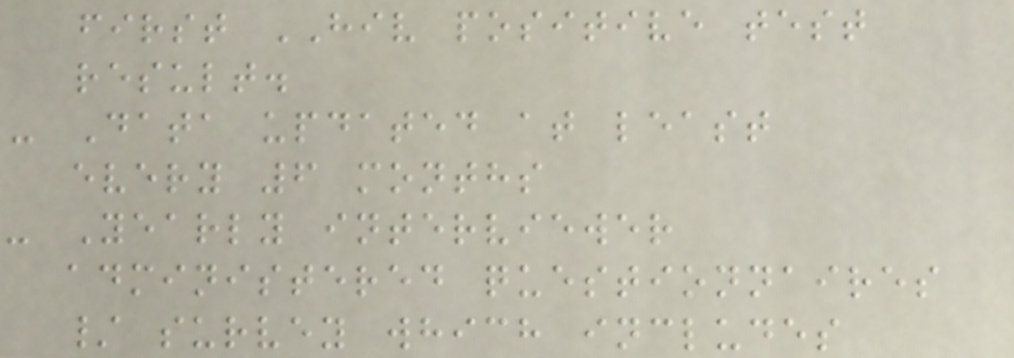first HIV positive test
result.
- Data updated at least
every 6 months
- Yearly interviewer
administered questionnaires
/ survey which includes
